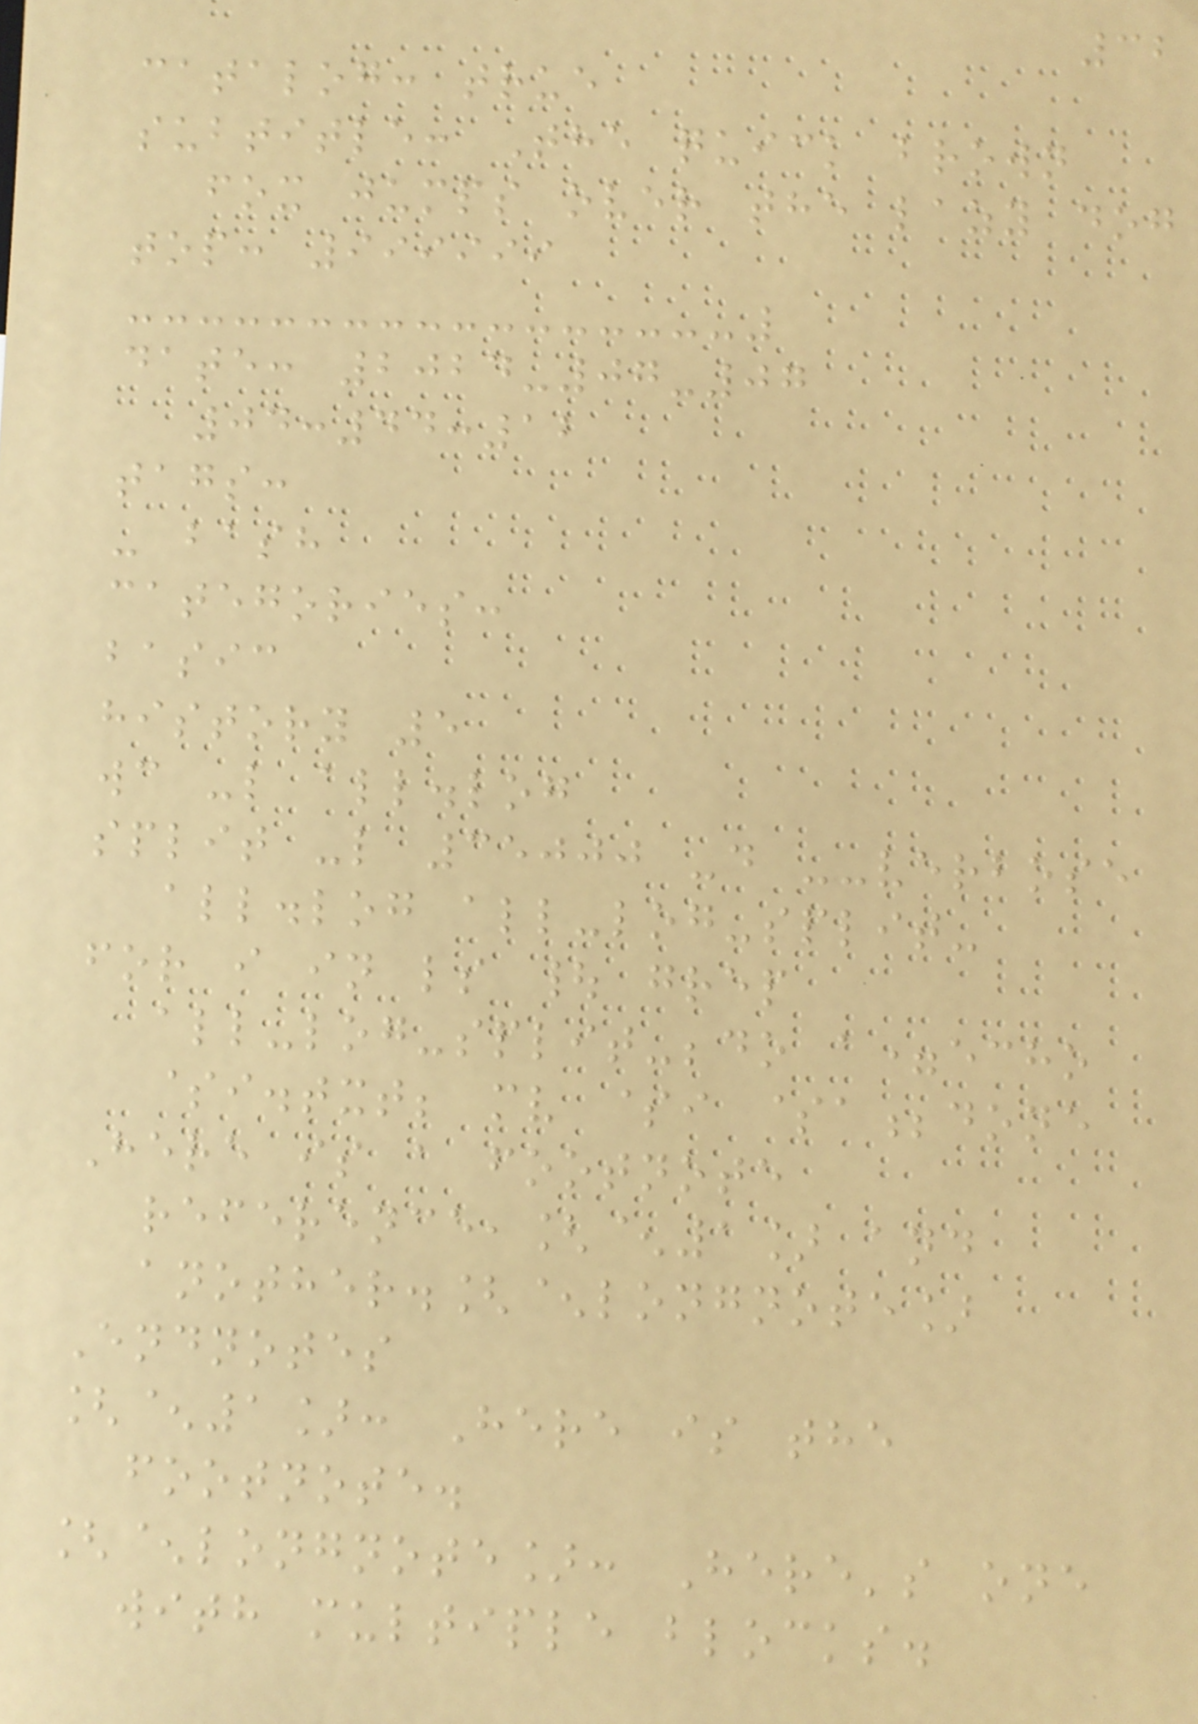32
catalog: true
subtitle: The quick brown
fox jumps over the lazy dog
top: 999999
date: 2024-07-07
04:44:12
tags:
- bash
categories:
basic
history 5
wc -l all.log
split -l 35000 -d --verbose
all.log all-log-split-
for i in ls | grep
all-log-split-;do a=echo
$i.txt; mv $i $a;done
Here is a footnote
reference,[^1] and
another.[^longnote]
Endnotes
[^1]: Here is the
footnote.
[^longnote]: Here's one
with multiple blocks.
